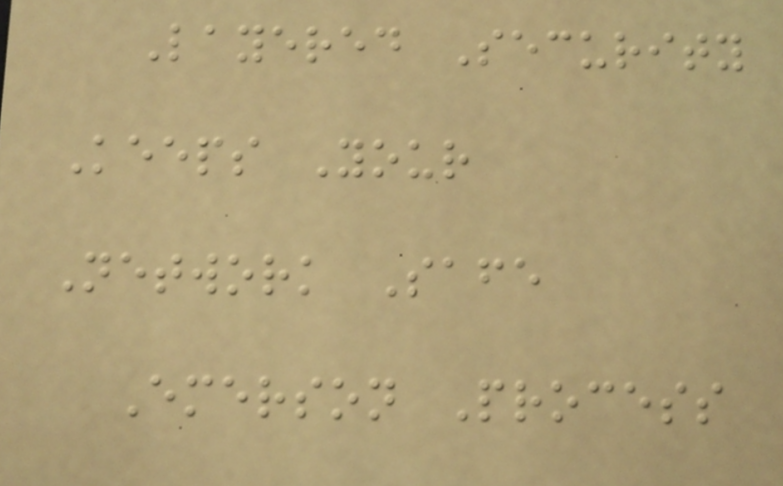Layered Security
Keeps Your
Network Safe
Emerson Process
